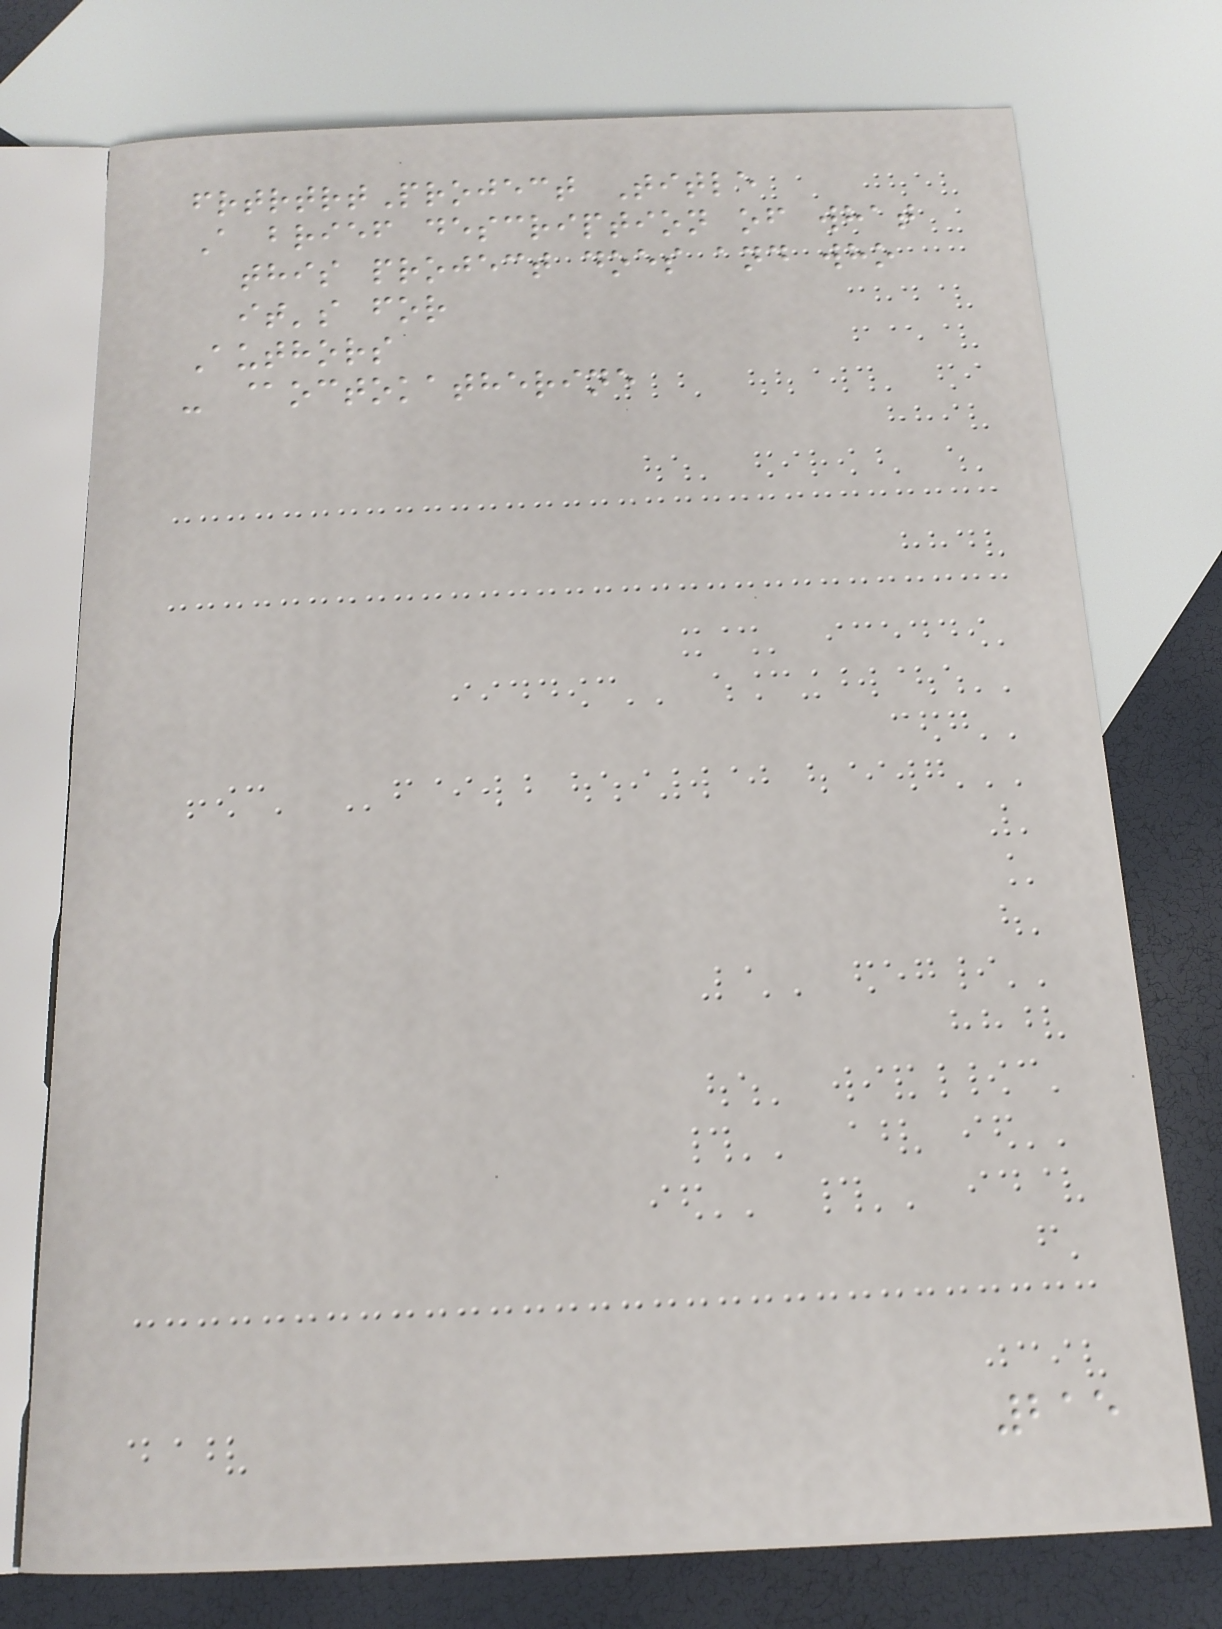frtrtrtProject Title
A brief description of what
this project does and who
it's for
Authors
- @octokatherine
215
